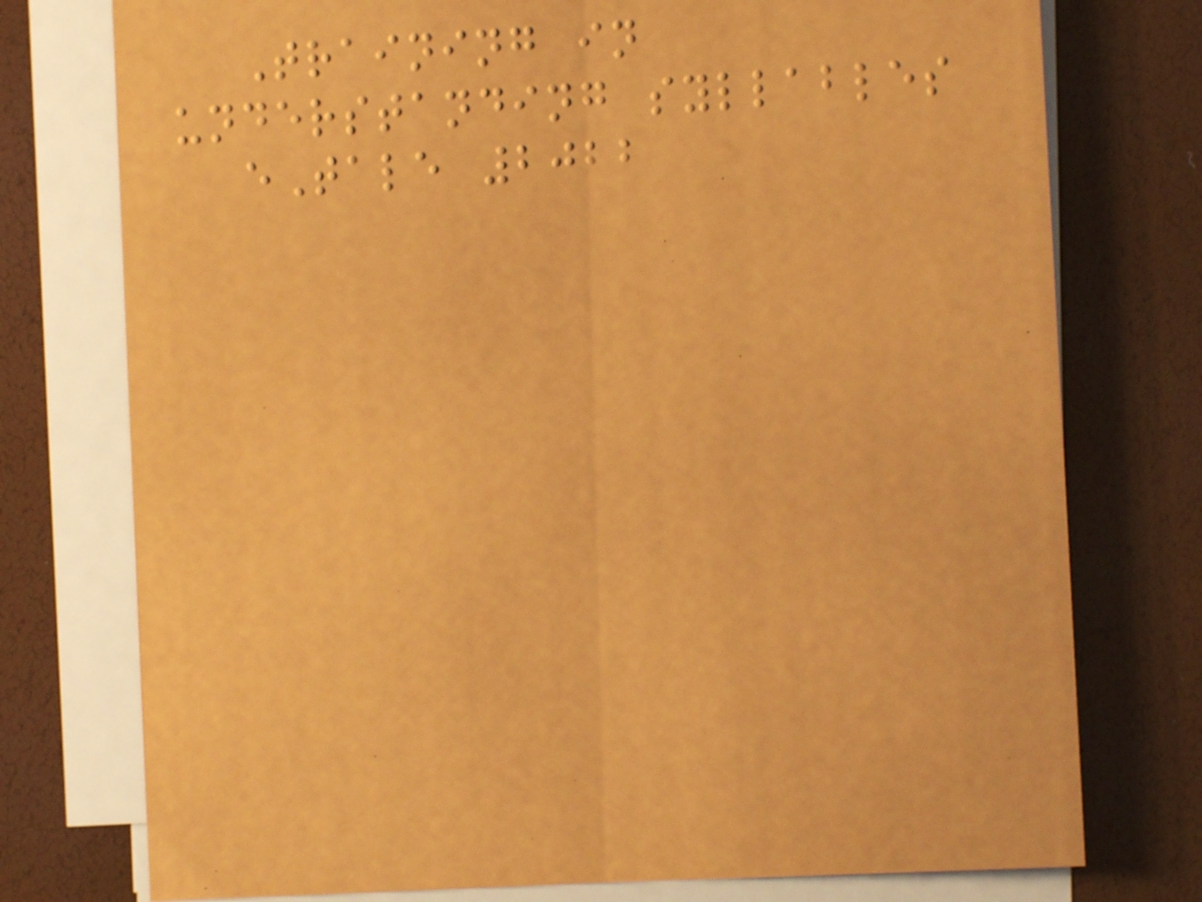Training in
understanding syllables
eTale 2022
